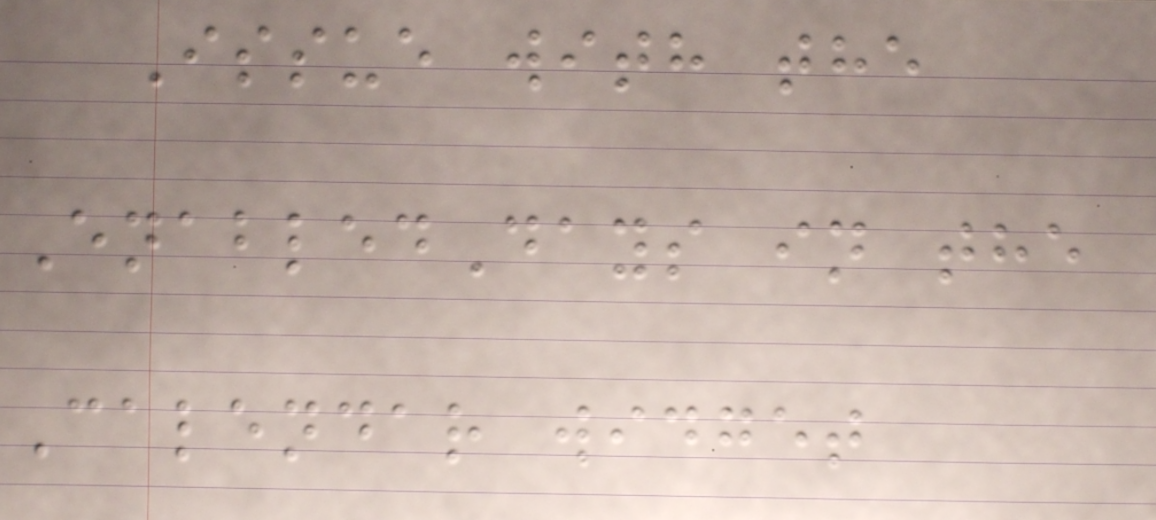Issue with the
EnabledDays in the
Calendar widget
